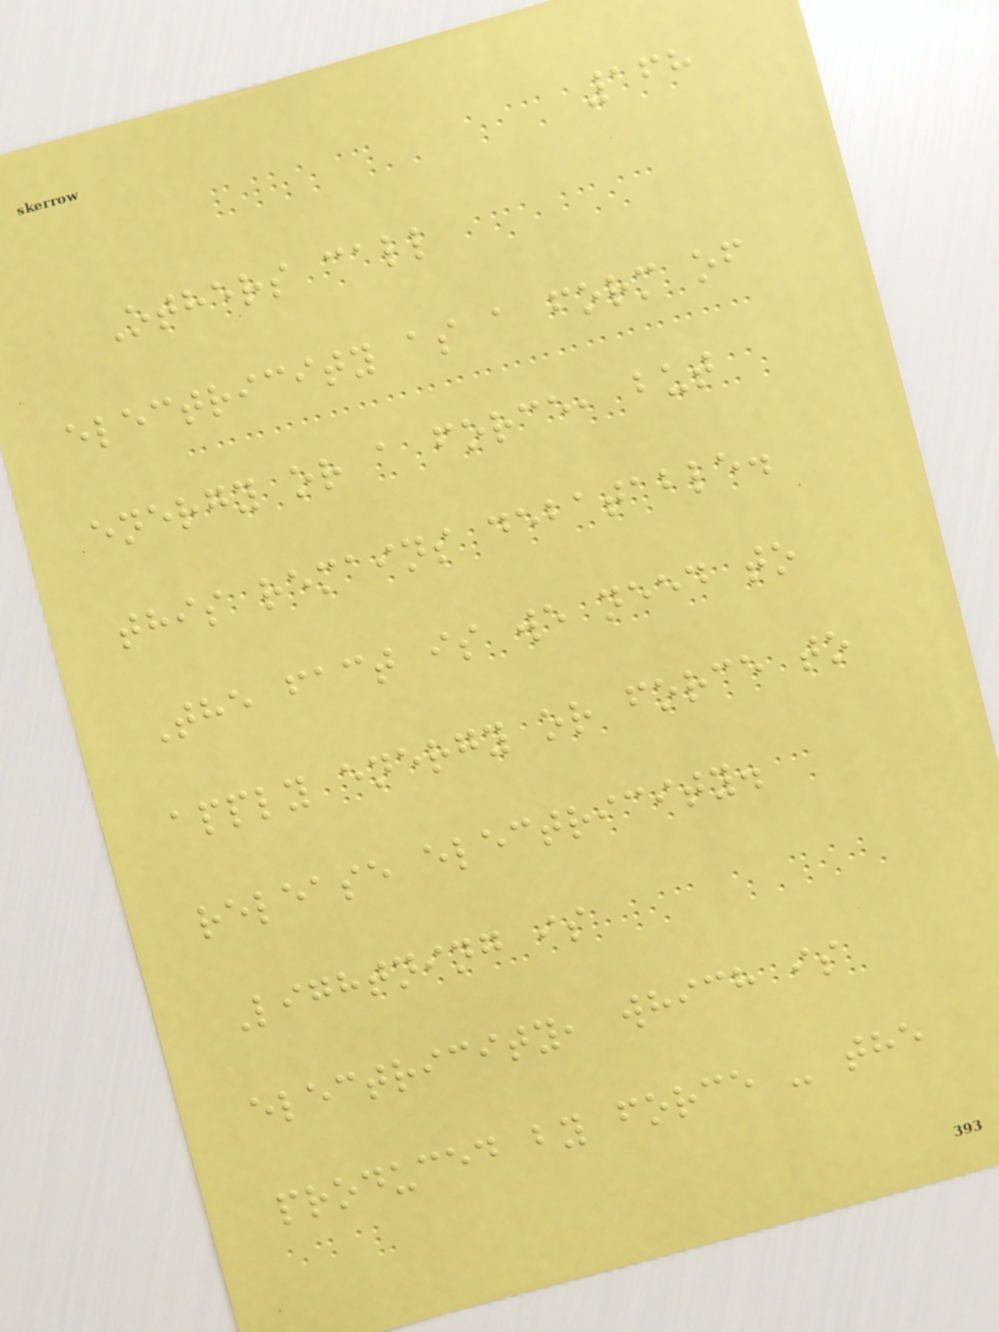168
Others call
electricity as a form of
energy or a force, but
this remains debatable.
The fact is we need to
apply energy or force to
release electricity.
Lightning is
electricity, which is
produced by force - the
